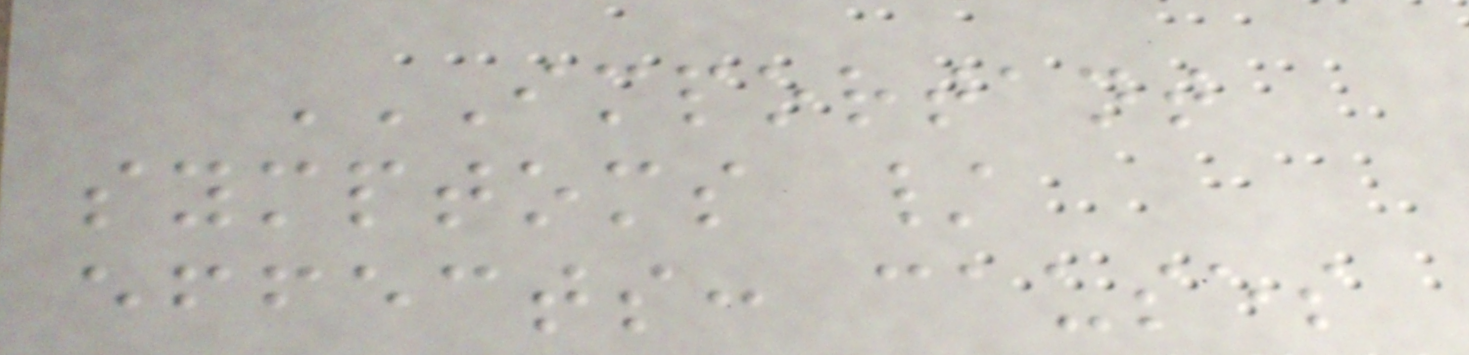IMPORTANT
SYMPTOMS /
EFFECTS: CAUSES
